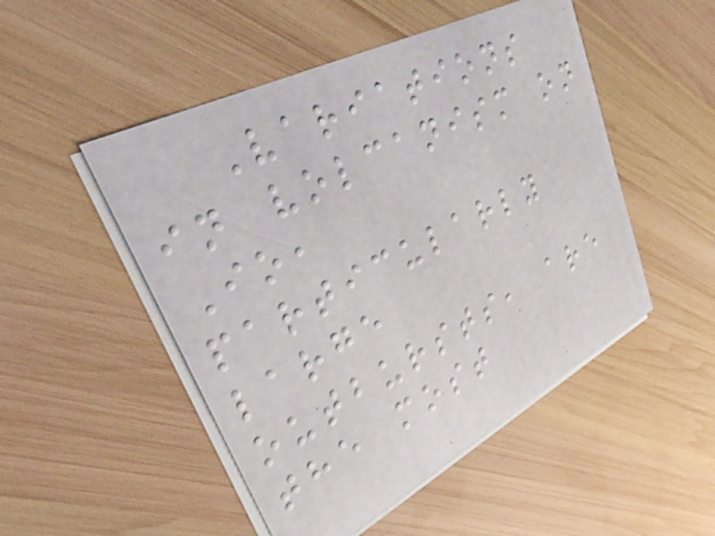Variations
in volcanism on
Io,
particularly
large
outbursts, are
the most
